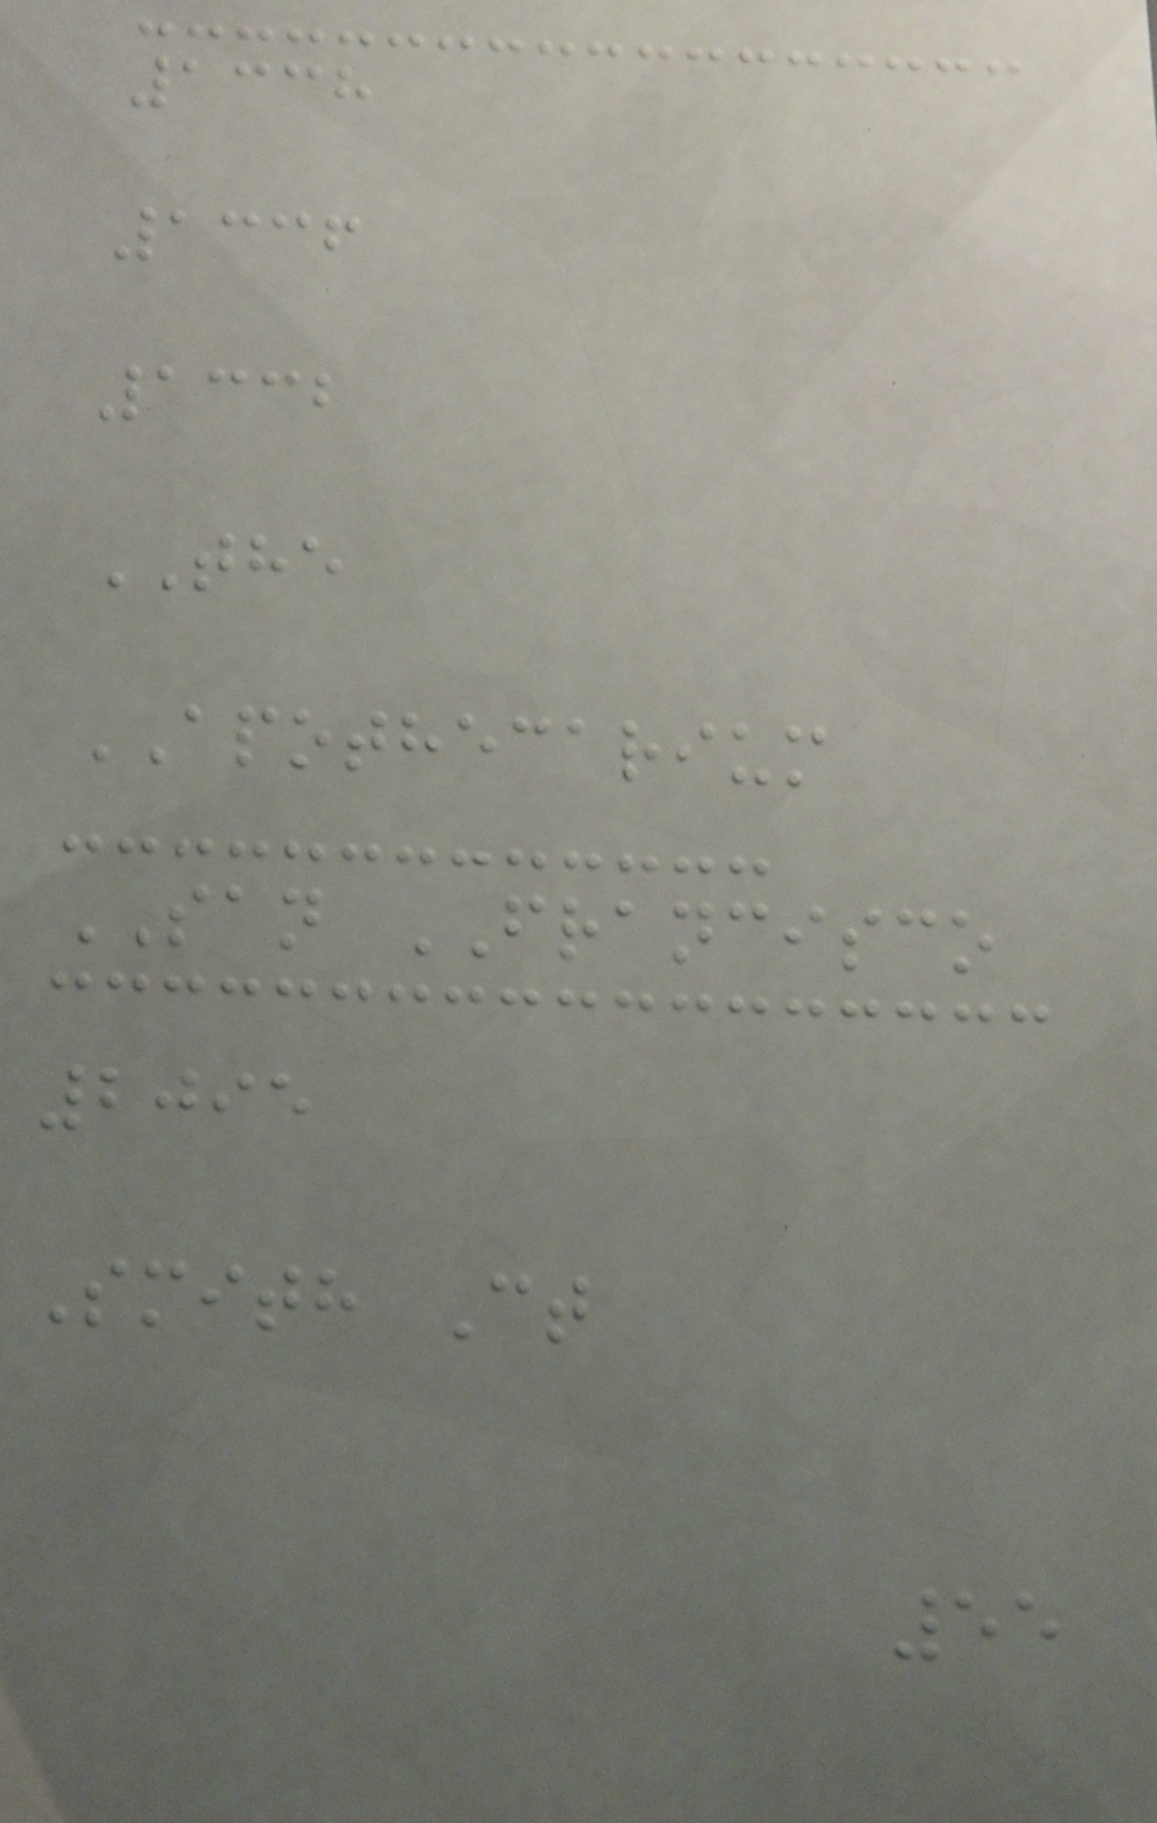1338
1336
1332
THE
APOTHECARIUM
SAN FRANCISCO
2095
Smith Ct
55
